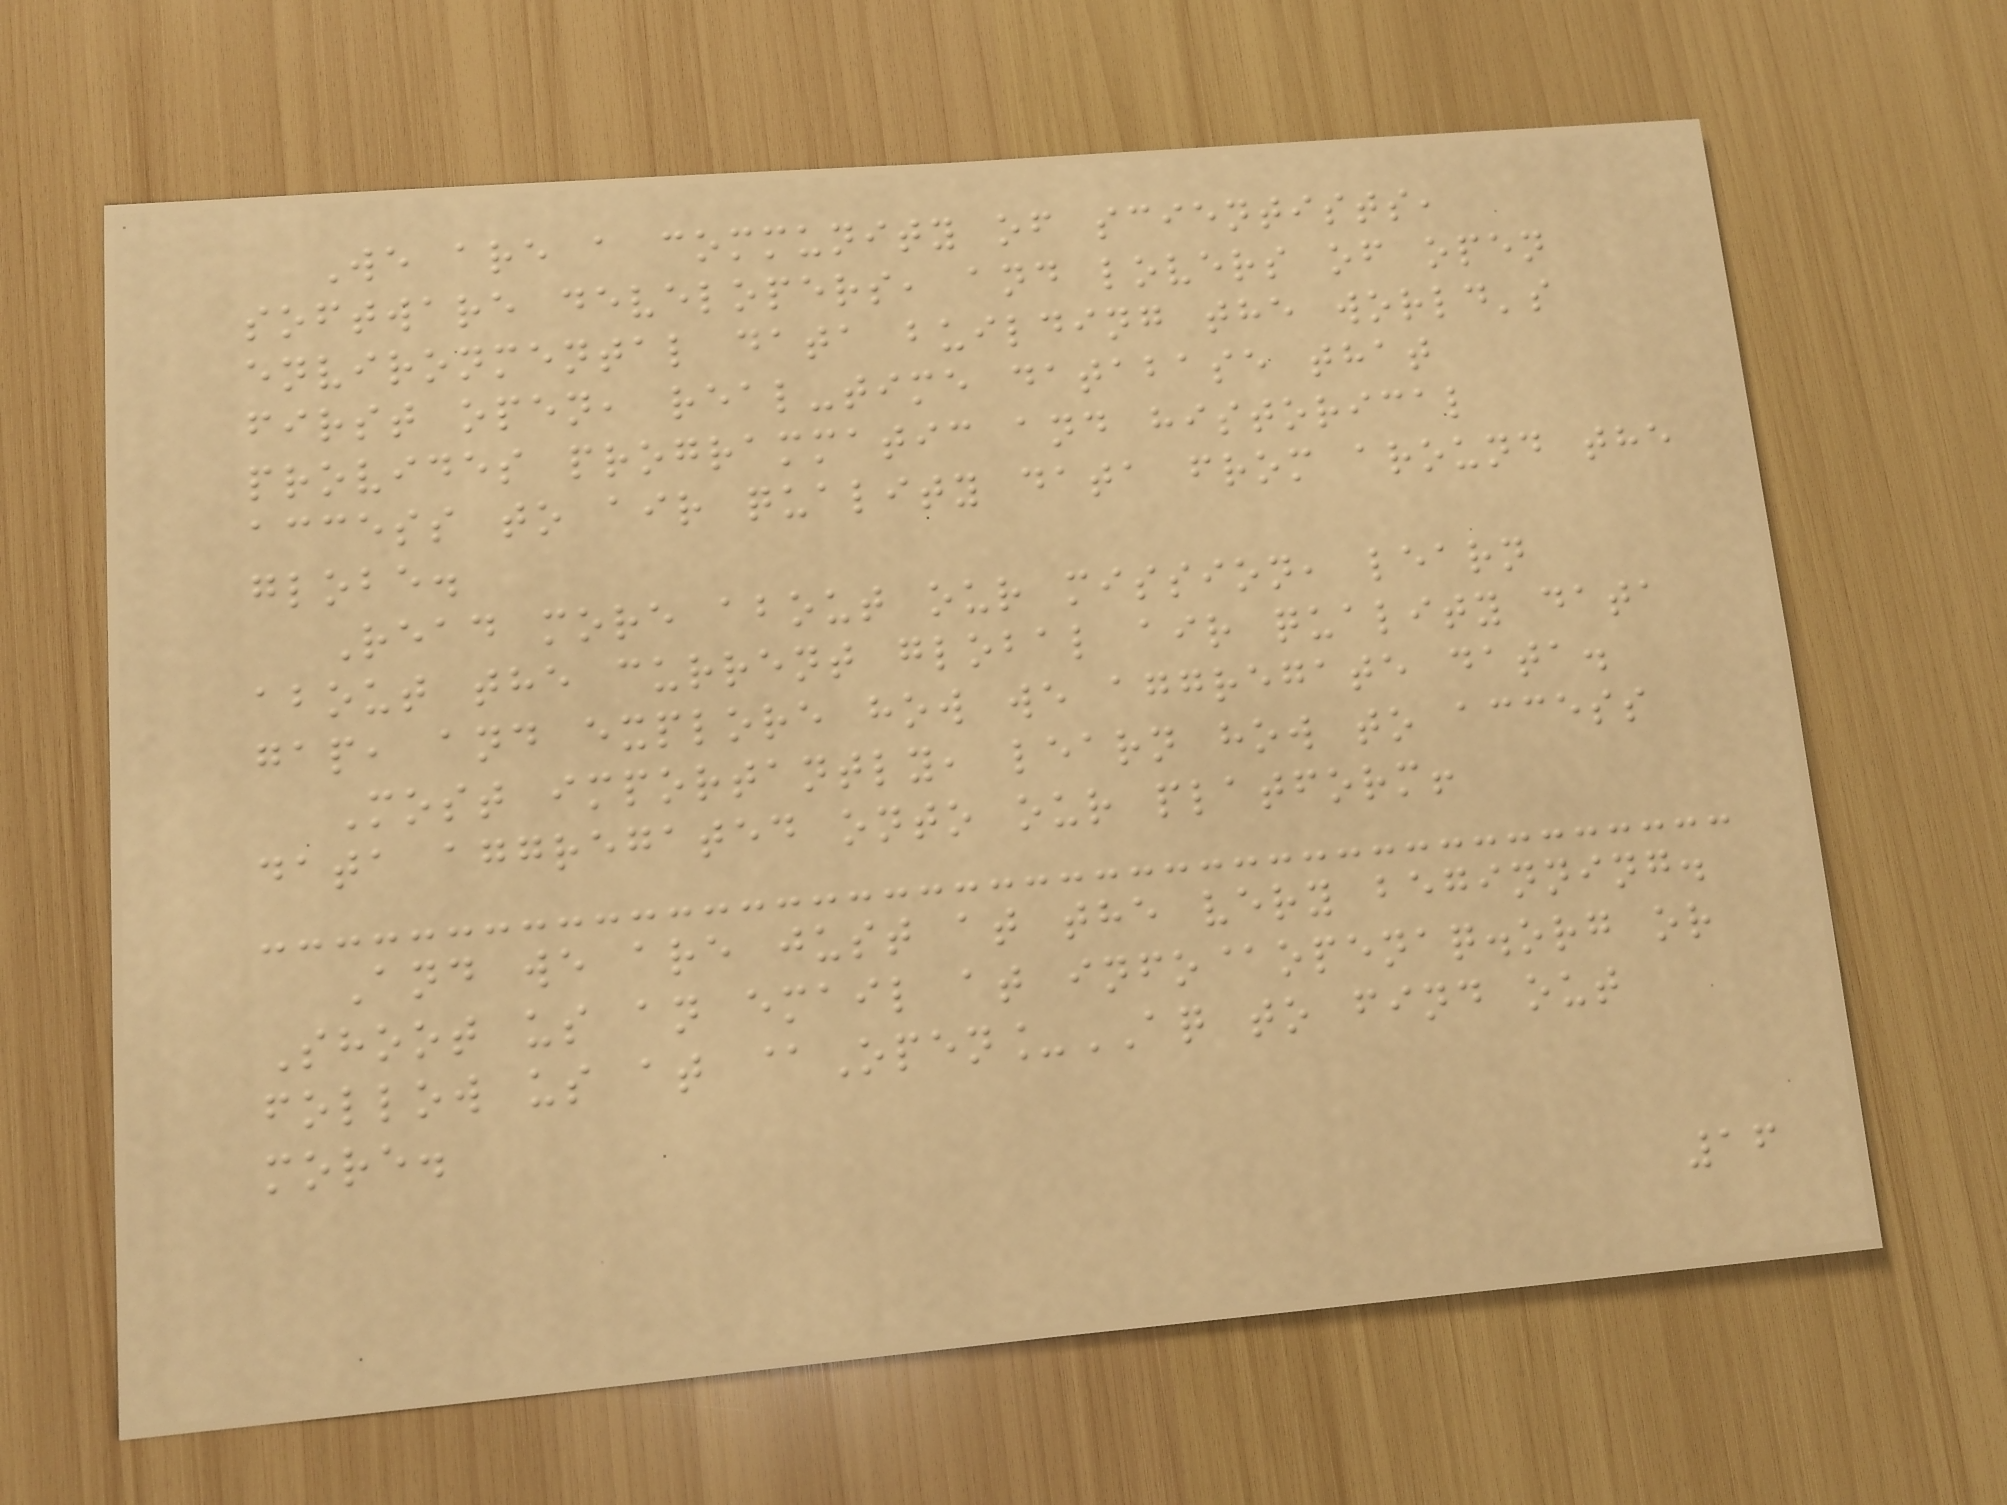We are a community of scientists,
software developers, and lovers of open
environmental data building the world's
first open, real-time database that
provides programmatic and historical
access to air quality data from around the
globe.
Read more about our mission, learn
about the current global air quality data
gap, and explore how we aggregate data.
Most importantly, learn how to access
data aggregated onto our platform!
And we are just at the very beginning.
Shoot us an email at info@openaq.org or
follow us at @Open_AQ to find out
more.
16
